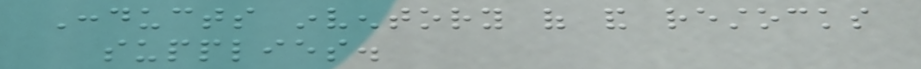Conducts inventory of and restocks
supplies.
